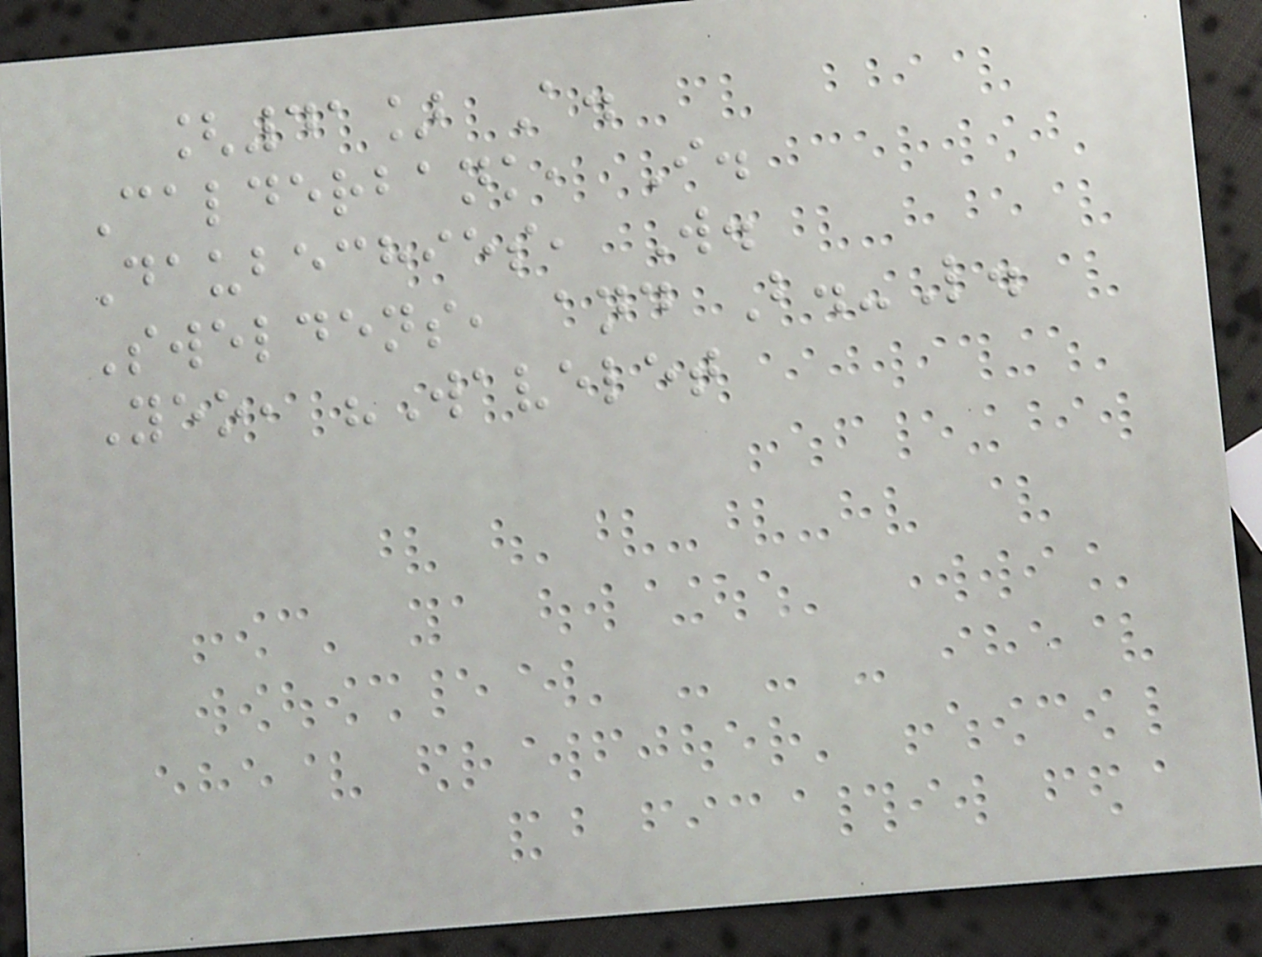[41] A.
Calderbank, I.
Daubechies, W.
Sweldens, and B.-L.
Yeo, "Wavelet
